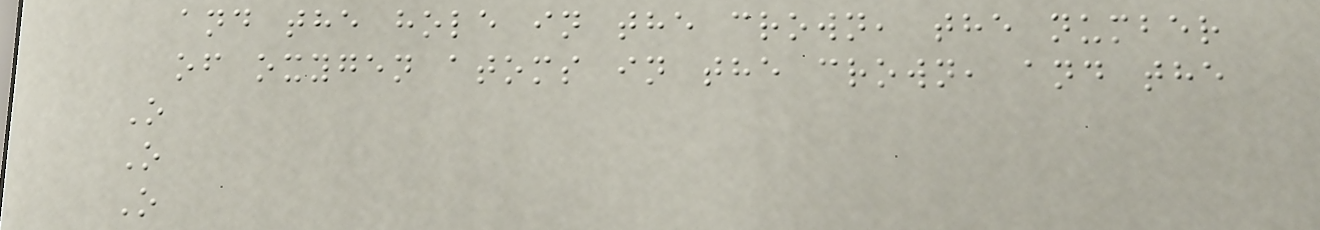and the hole in the crown, the number
of oxygen atoms in the crown, and the
O
O
O
